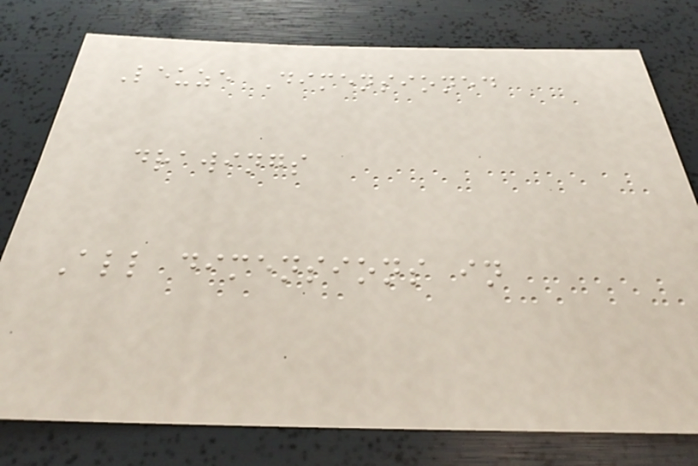Leuze Dimensioned
drawings
All dimensions in
